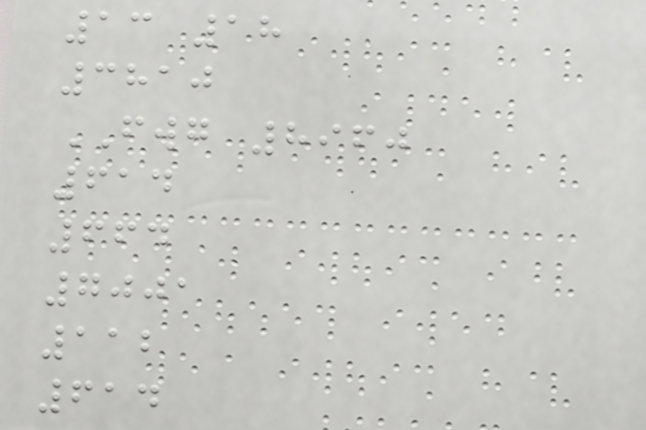13 18
3810
FWG 8960
614
664
7001
112
614
